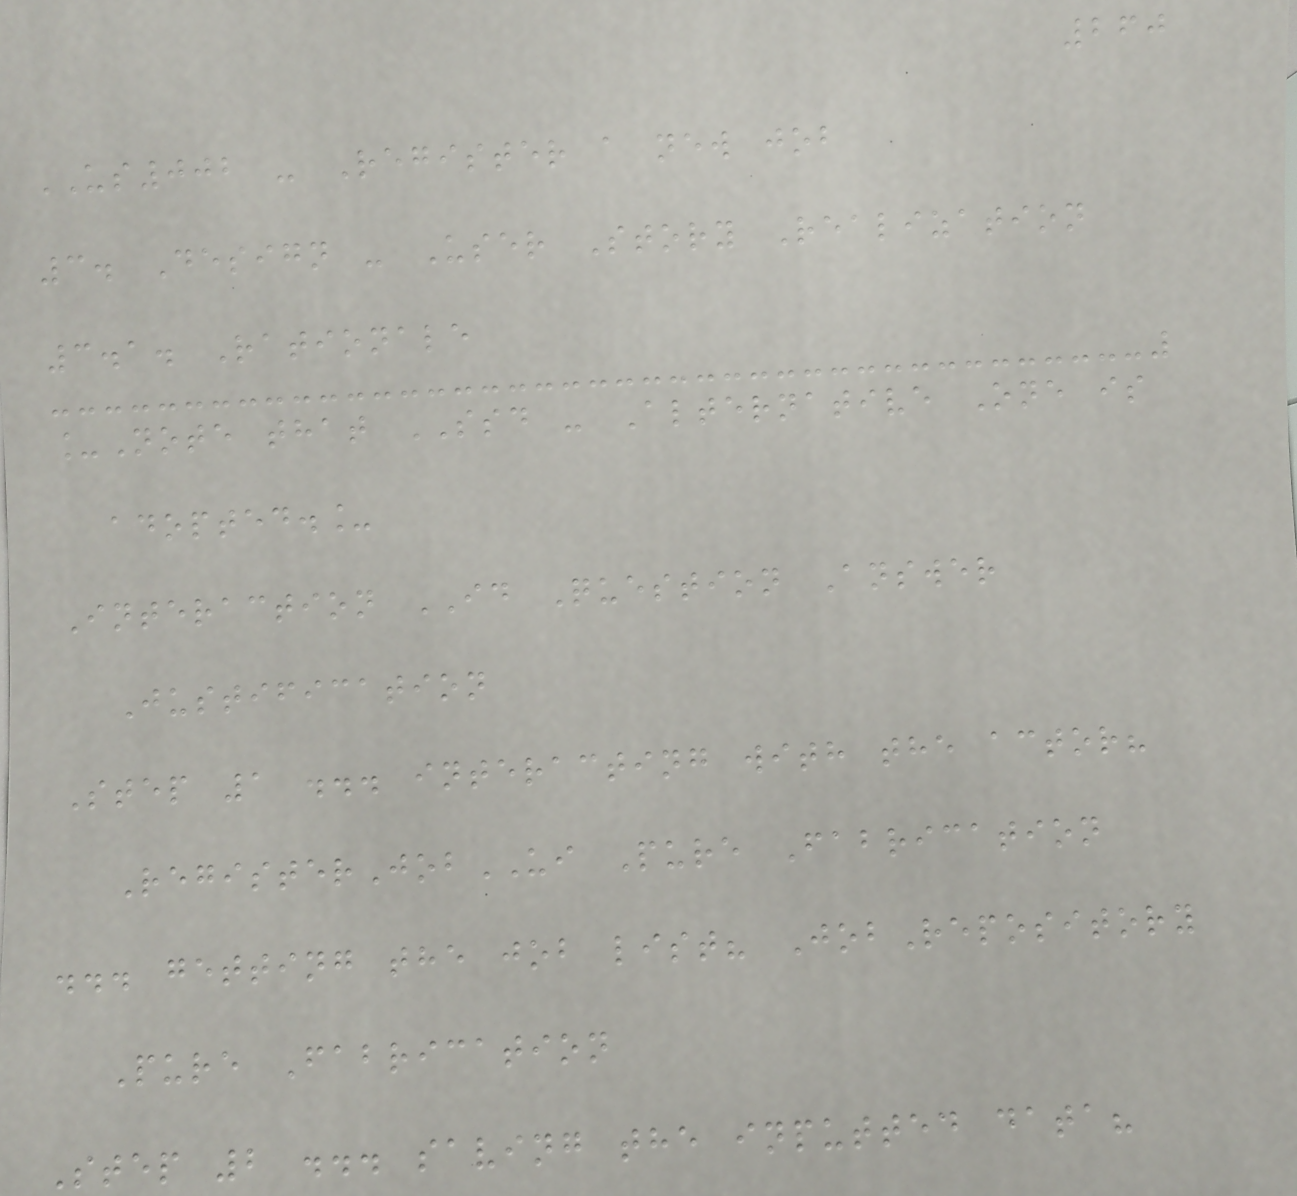260
US002 - Register a new job
3. Design - User Story Realization
3.1. Rationale
_Note that SSD - Alternative One is
adopted._
Interaction ID Question Answer
Justification
Step 1 ... interacting with the actor?
RegisterJobUI Pure Fabrication
... getting the job list? JobRepository
Pure Fabrication
Step 2 ... saving the inputted data?
